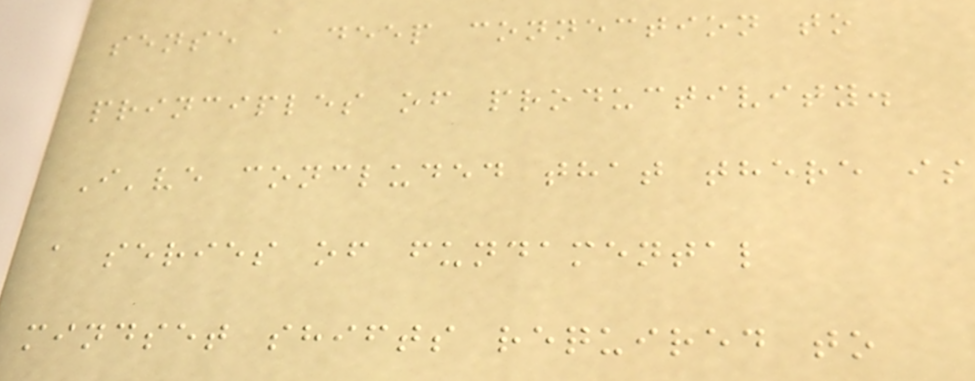sense a deep connection to
principles of productivity.
I've concluded that there is
a series of fundamental
mindset shifts required to
